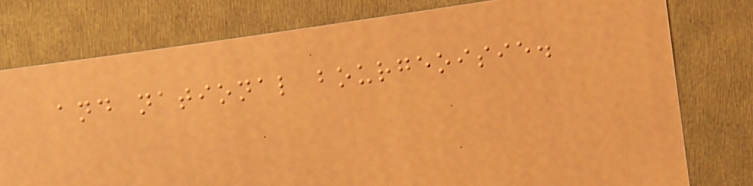and national bourgeoisie.
